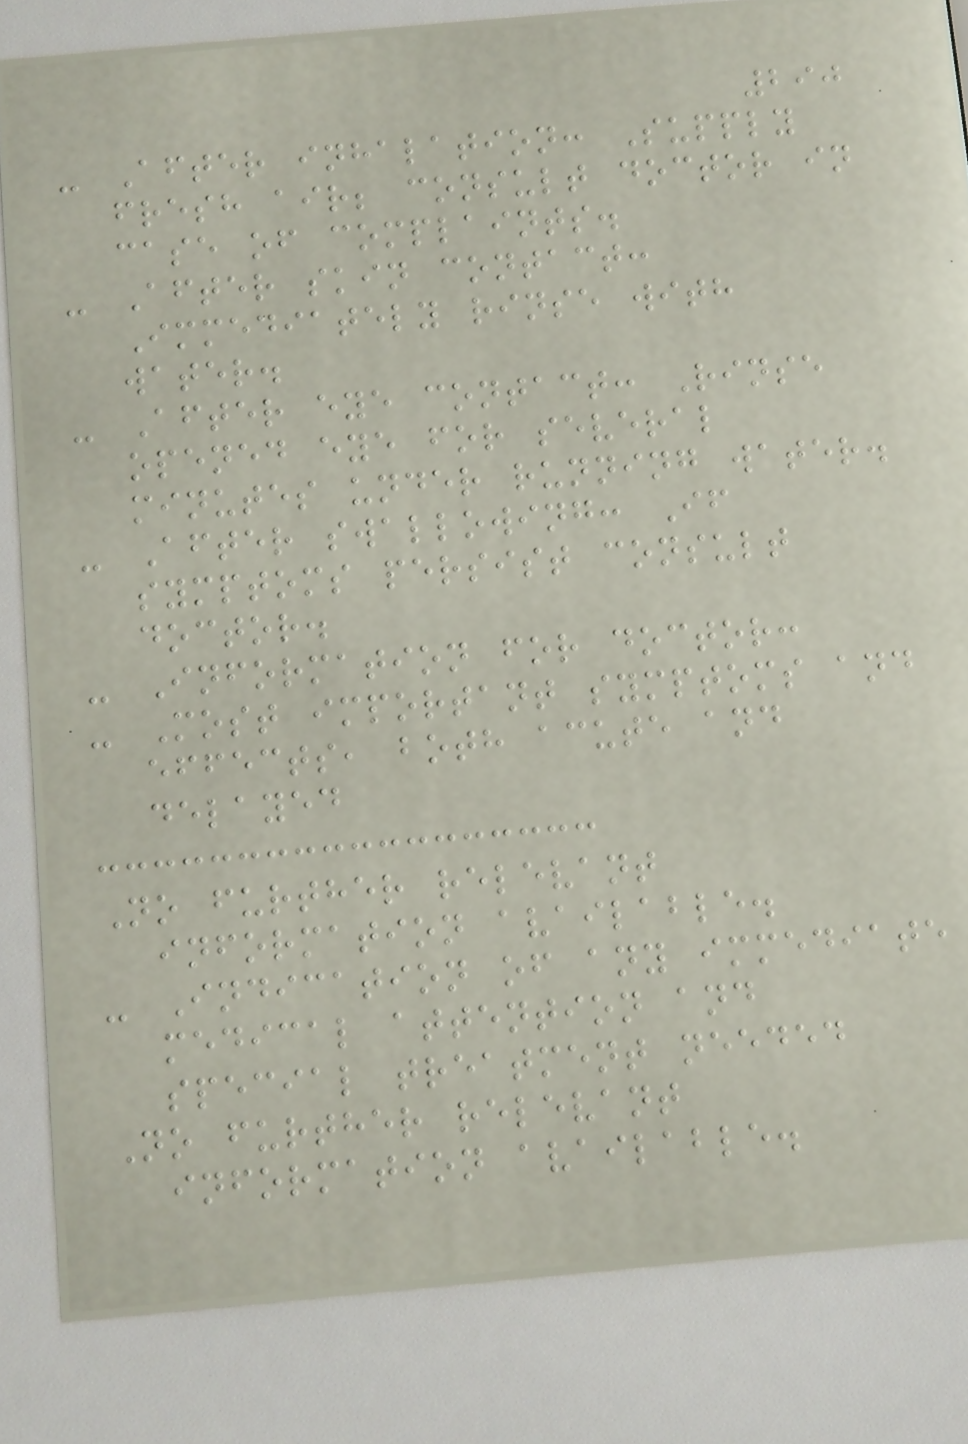290
- After inhalation: Supply
fresh air; consult doctor in
case of complaints.
- After skin contact:
Immediately rinse with
water.
- After eye contact: Rinse
opened eye for several
minutes under running water.
- After swallowing: If
symptoms persist consult
doctor.
- Information for doctor:
- Most important symptoms and
effects, both acute and
delayed
No further relevant
information available.
- Indication of any immediate
medical attention and
special treatment needed
No further relevant
information available.
